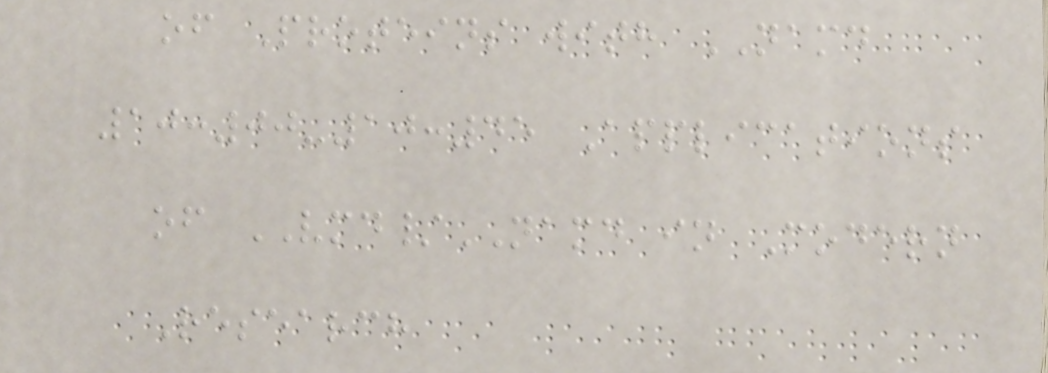of Proteins with NAMD
10:00-10:45 Applications
of VMD/NAMD in Modern
Research
